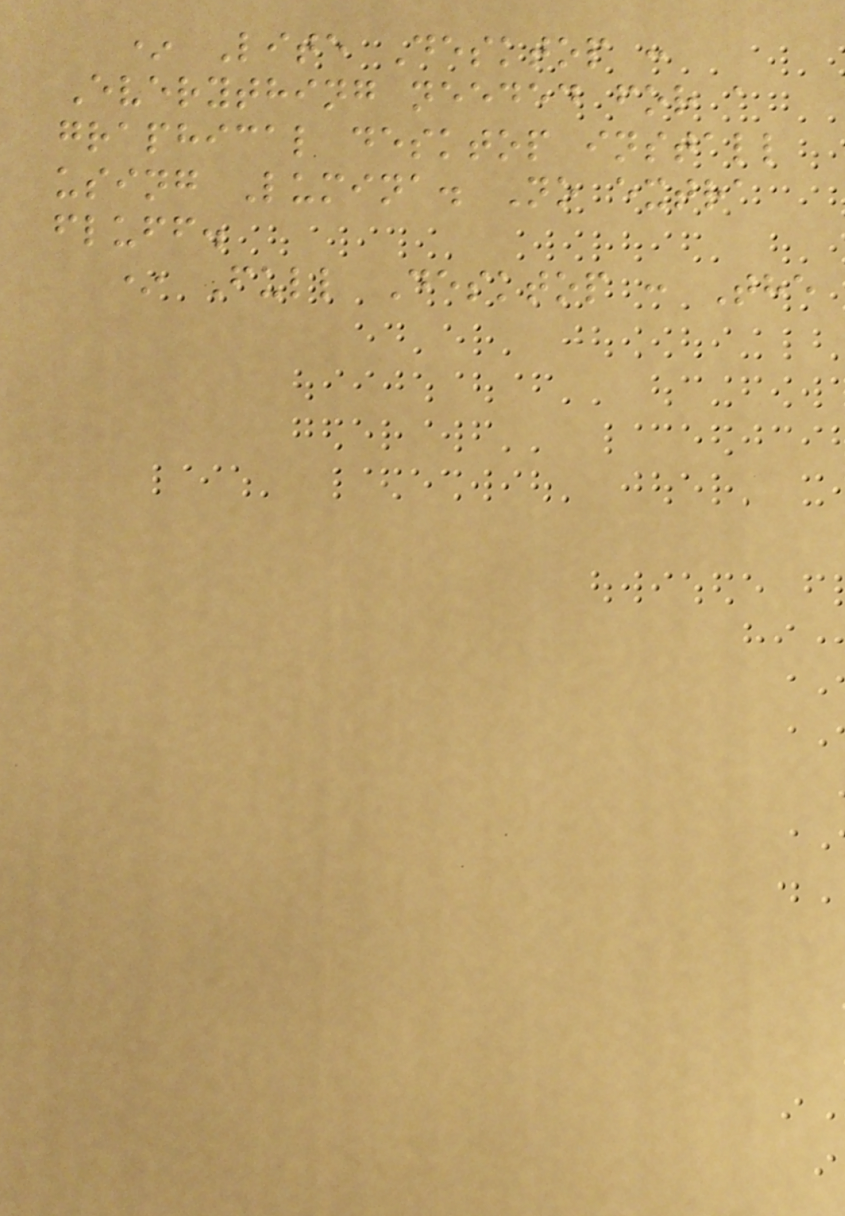* Lite Desktop :
Everything needed for a
graphical desktop install
using Lumina. No extra
fluff.
* Full Desktop : The
